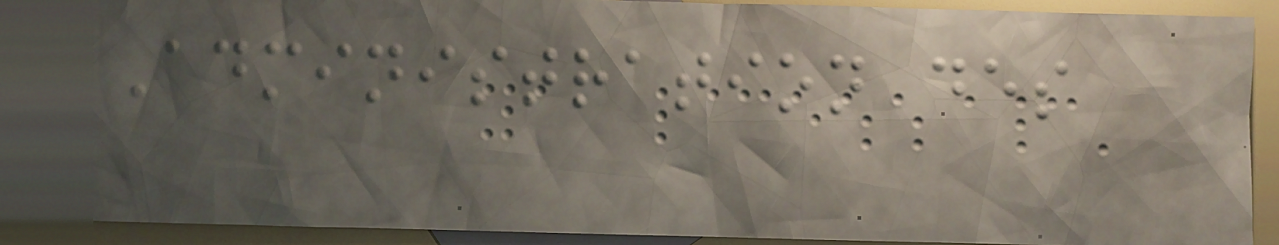Administration des
